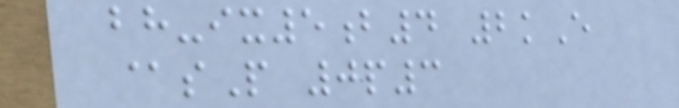bh-ix5b4 2kE
@sP 0p3
